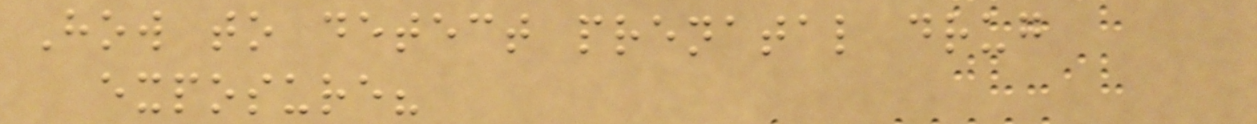How to detect prenatal drug
exposure?
